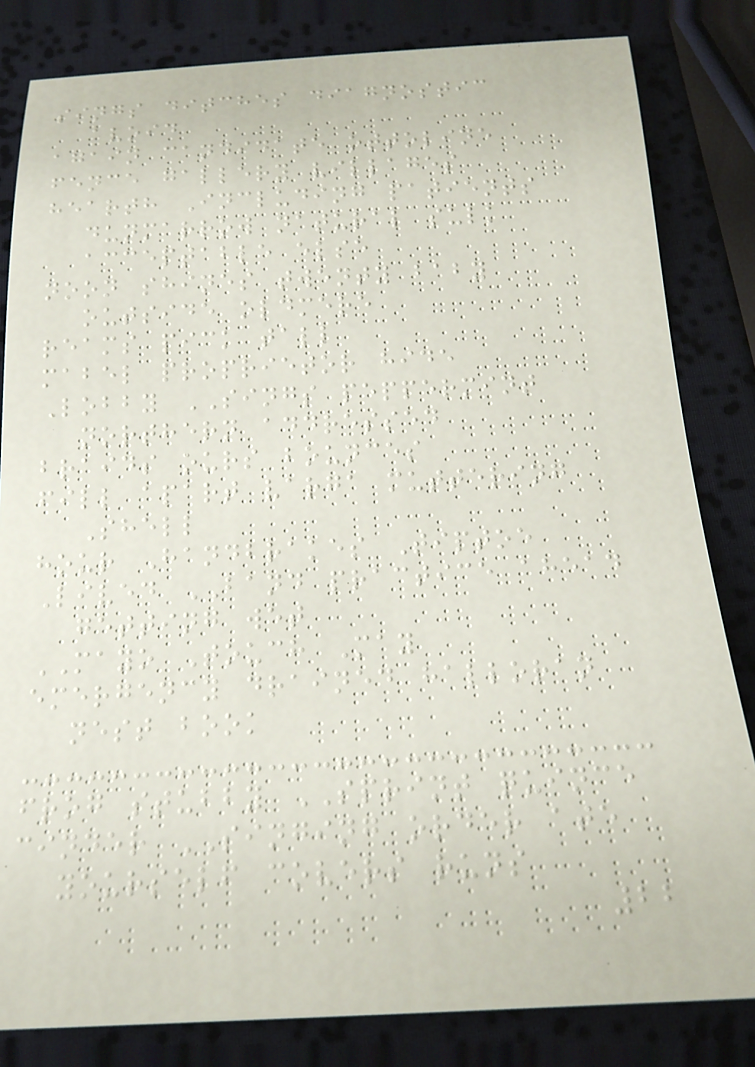sings ditches diagnostic
avoid
again candidate ottoline
fence gallery villages
hearth Including patients
dunmarrow natural sulk
acceptable else
noon shines twenty baby
outside oldmere
reams pick tall
mabel proprietor hide
Lobby SINGS peppermint
northern addressed
braids ours bounces
fill apart varga muttering
Shell
hour Handbrakes Tiptoe
Lived BAND practice ahead
getting wet
MAYO Touch May
emergency drained halloran
nest book
frog stubby SPRINT quince
cinder SINGING order ate
yourself covers runs
22
